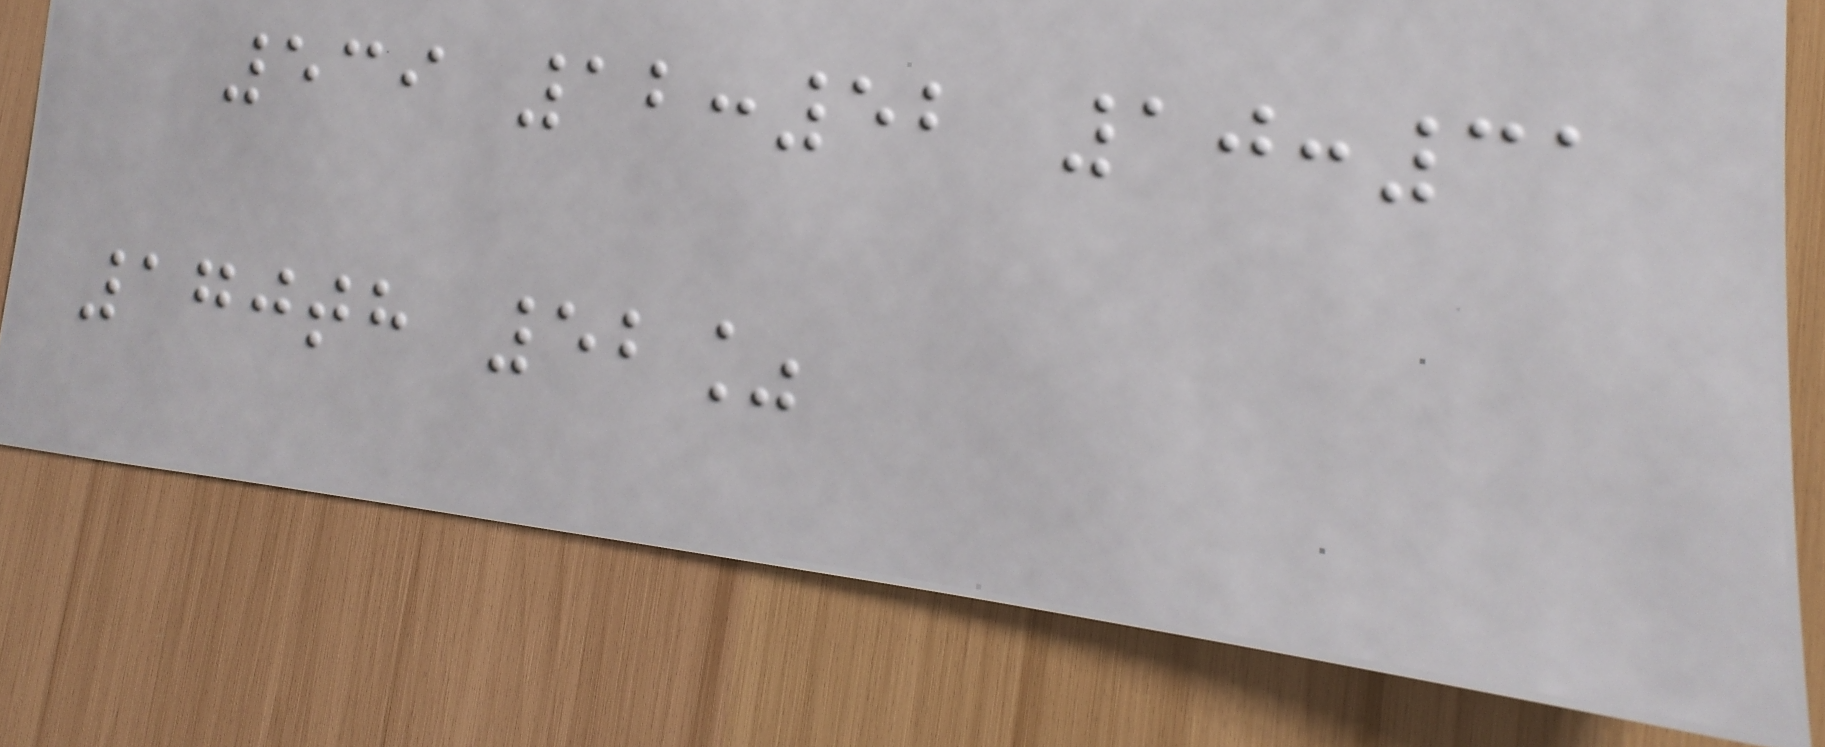539 12:52 10:31
170th 52%
